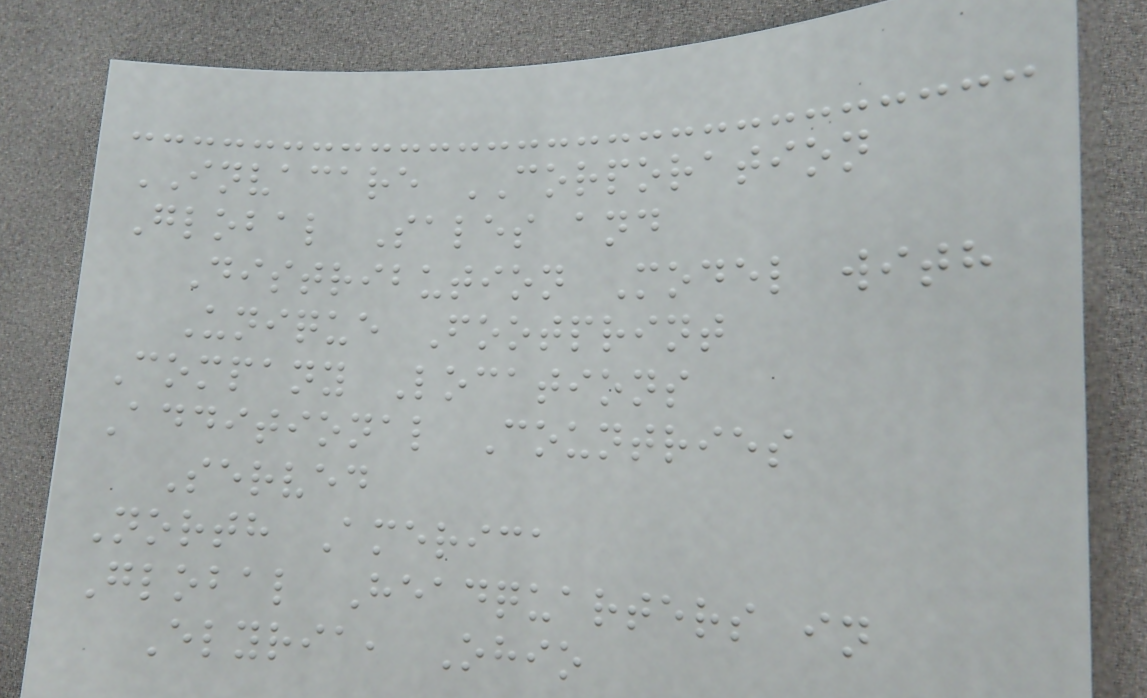INVACARE CORPORATION
Global Sales and
Distribution Model with
Unique Footprint
Company Locations
Additional Countries
Served
North America
Global Headquarters in
Elyria, Ohio
